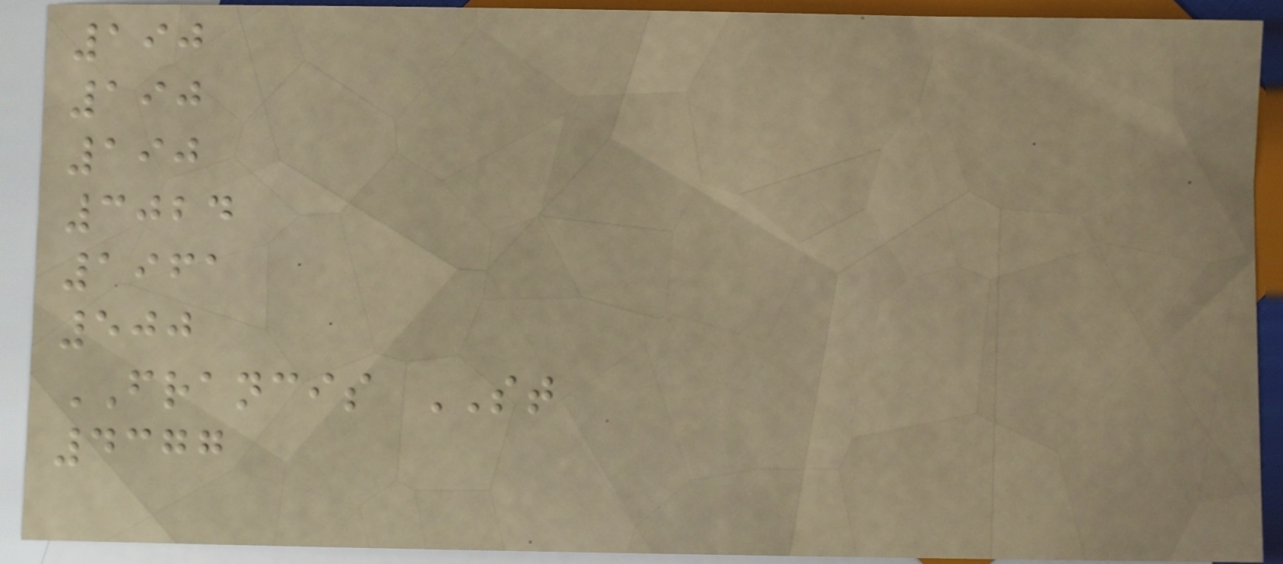190
190
190
3024
1961
500
FRANCIS ST
4377
